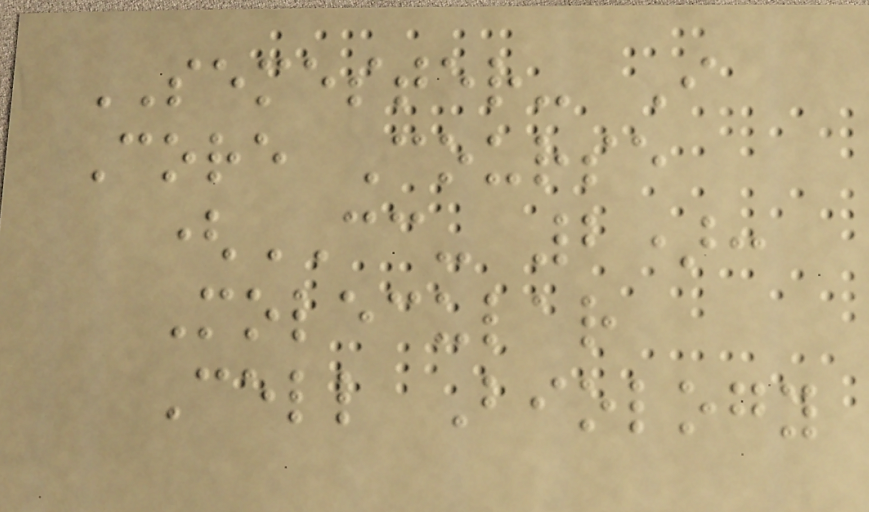SEMESTER- I
Core Course
(CC- 2):
Molecular
Cell Biology
